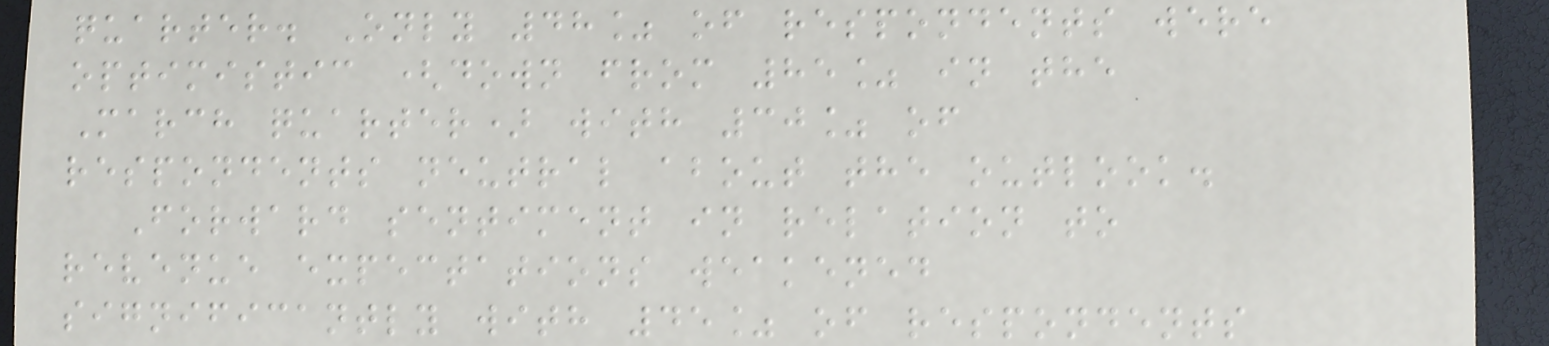quarter. Only 48% of respondents were
optimistic (down from 85% in the
March quarter) with 30% of
respondents neutral about the outlook.
Forward sentiment in relation to
revenue expectations weakened
significantly with 45% of respondents
